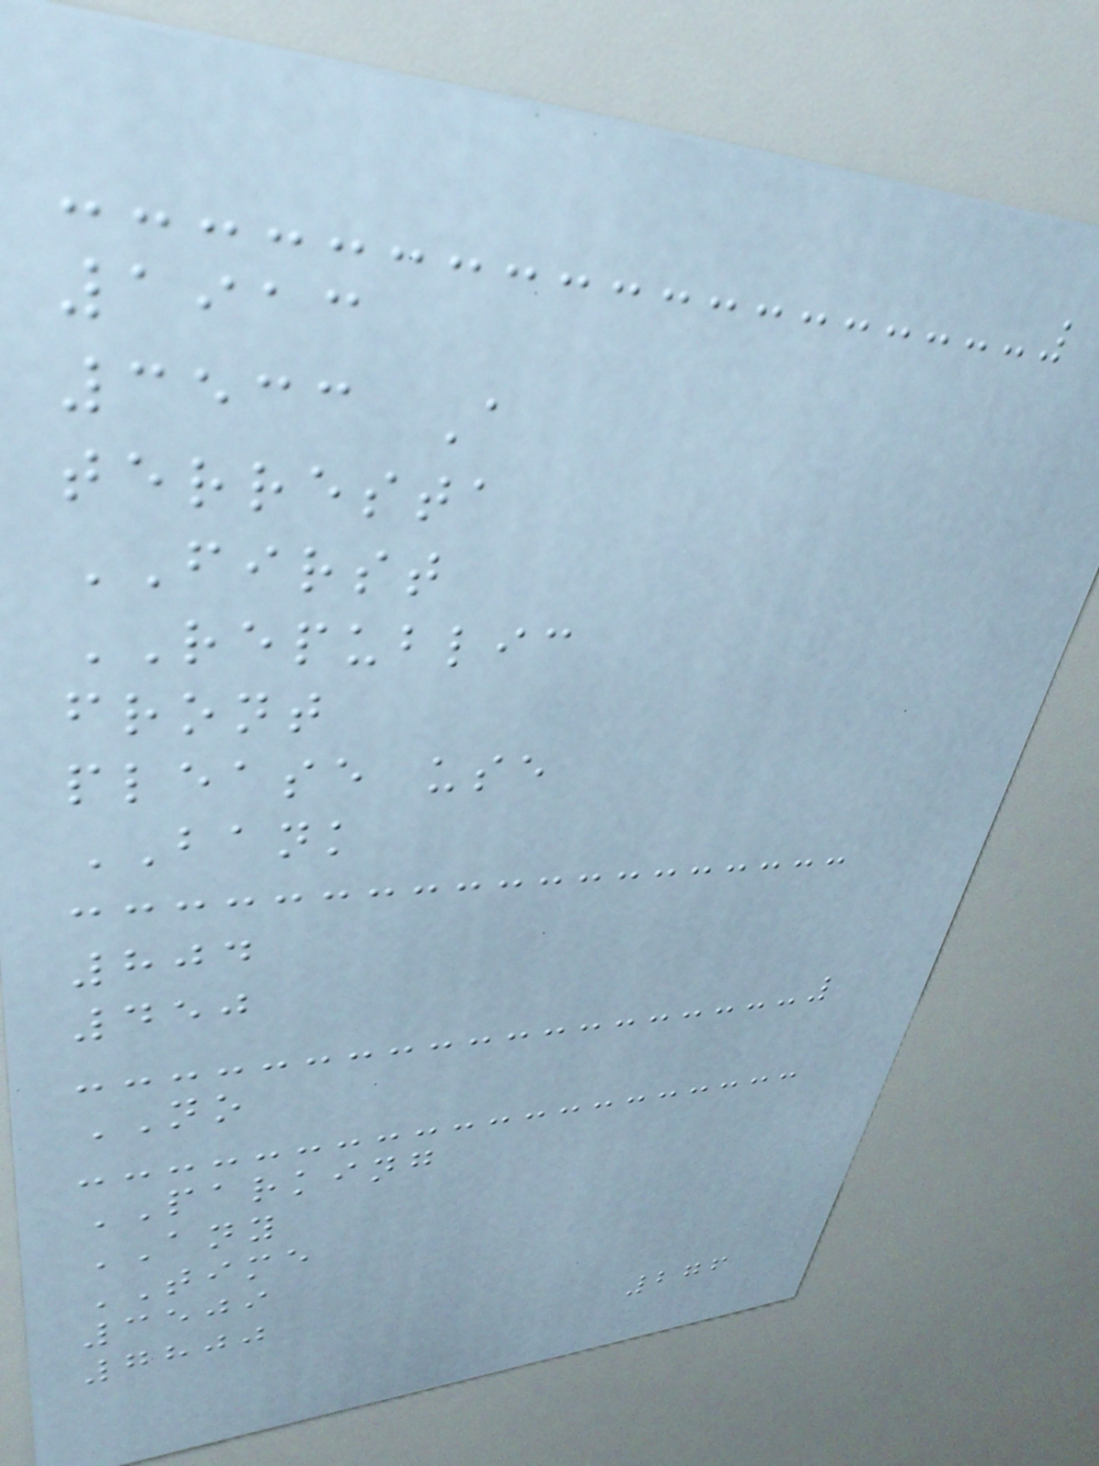1913
3533 A
terresta
FIRST
REPUBLIC
front
please use
BANK
804
450
NO
PARKING
ANY
TIME
3509
7800
276
